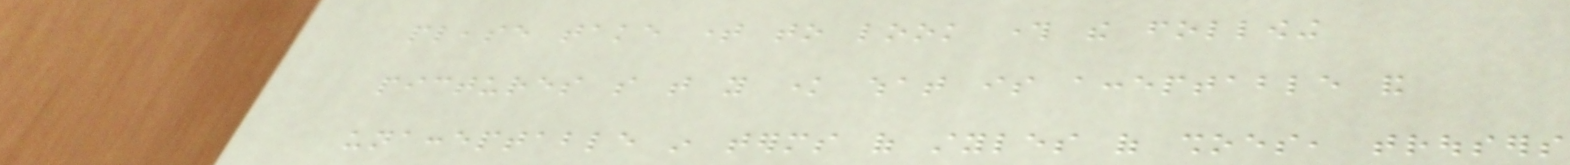please take time to look through the following
pictures so that you know what is acceptable and
unacceptable in terms of styles of shoes, trousers
